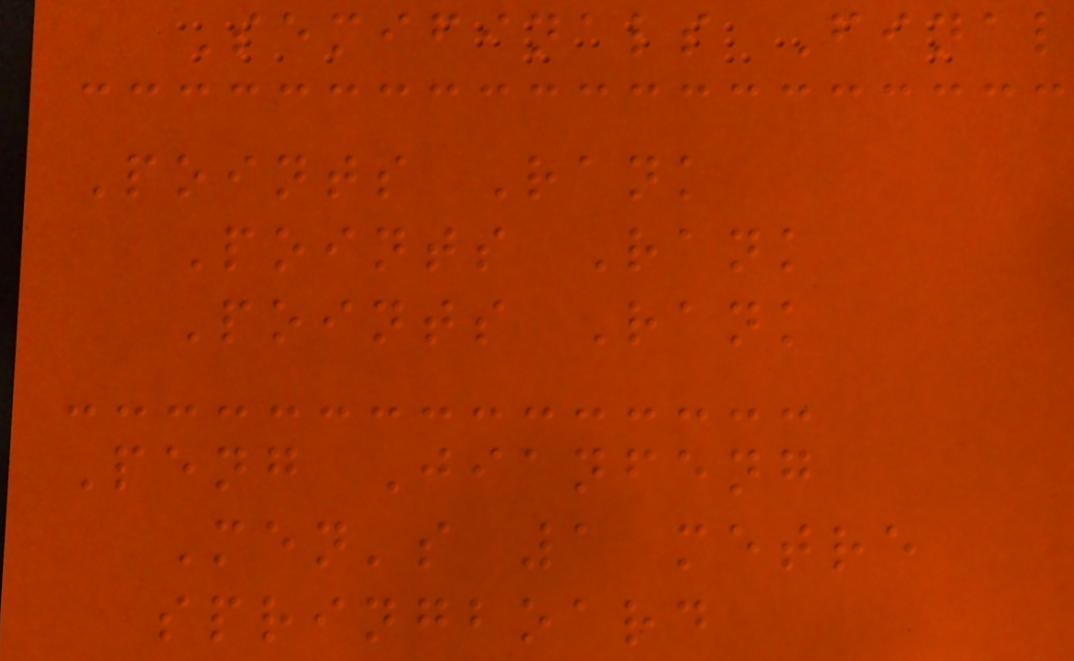Semifinals Final
Points Rank
Points Rank
Points Rank
Peng Jianfeng
Men's 1 metre
springboard
